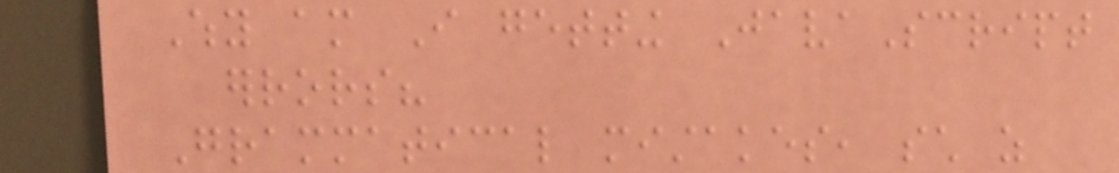Why am I getting JavaScript
errors?
Grammatical mistakes, such as
